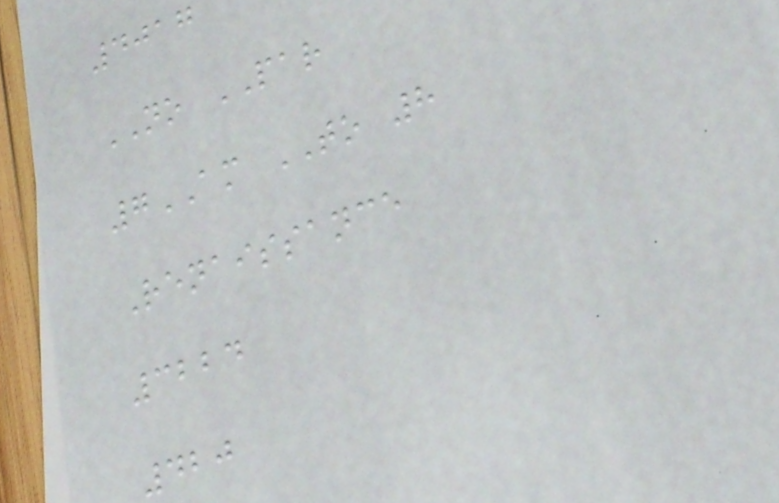4017
NO PAR
7AM TO 8
Renaissance
3224
420
